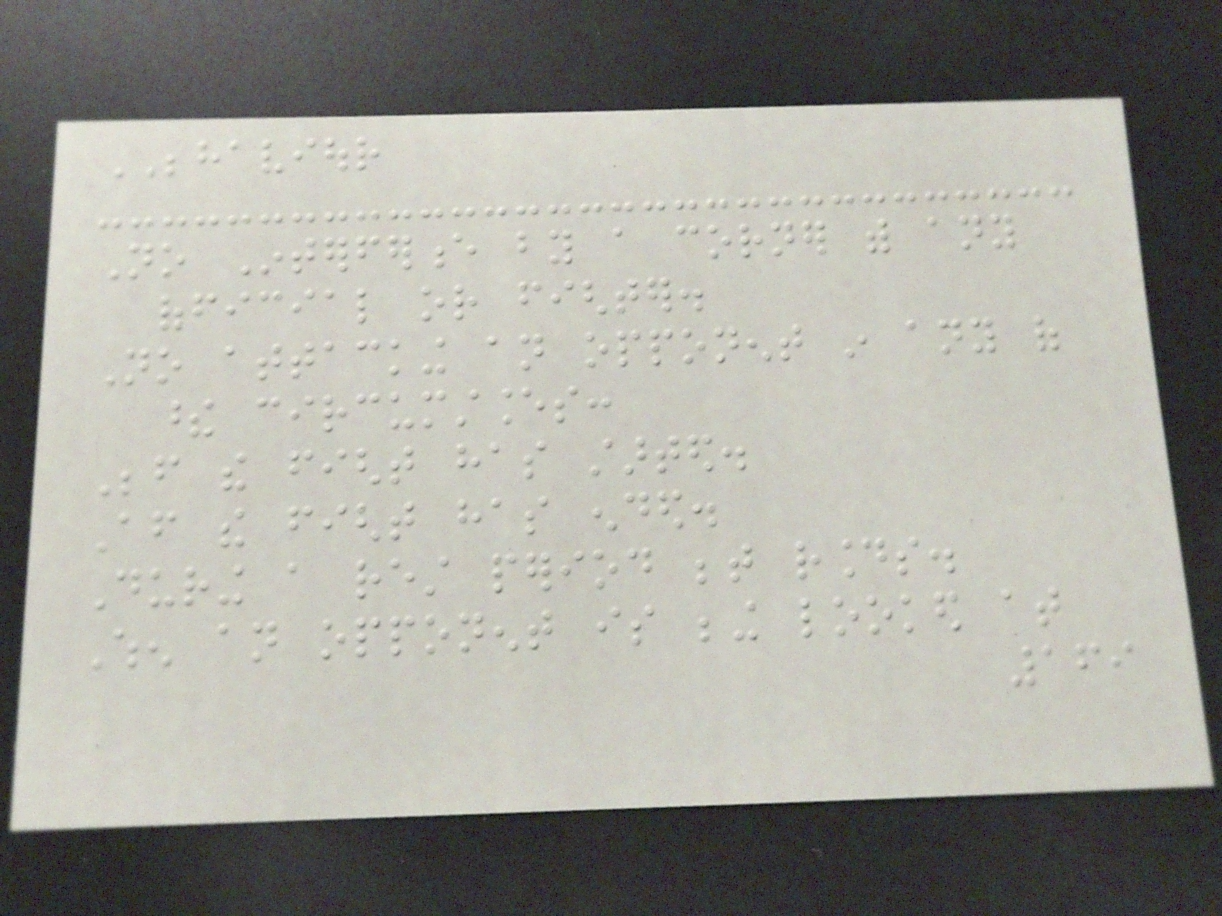BEHAVIOUR
No Interference by a corner with any
official or fighter.
No attacking an opponent in any of
these circumstances:
Before the fight has started.
After the fight has ended.
During a rest period between rounds.
When an opponent is being looked at
169
